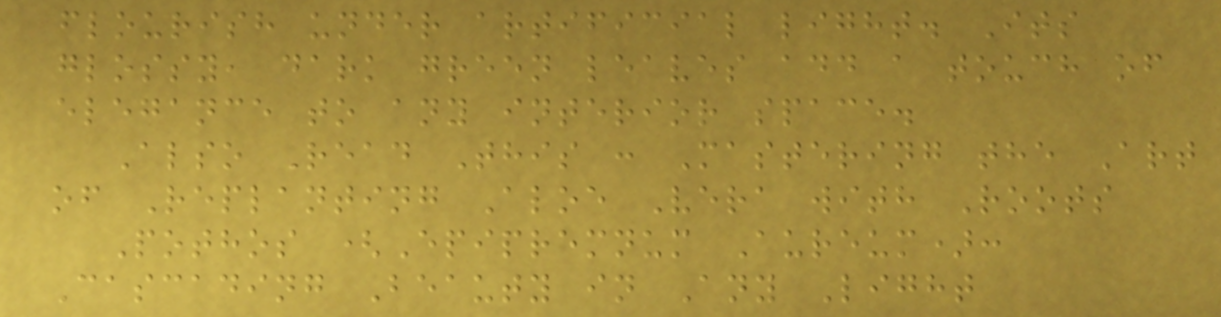flourish under artificial light. Its
glossy, dark green leaves add a touch of
elegance to any interior space.
Also Read This : Mastering the Art
of Replanting Aloe Vera with Roots
Pothos (Epipremnum Aureum):
Cascading Beauty in Any Light
